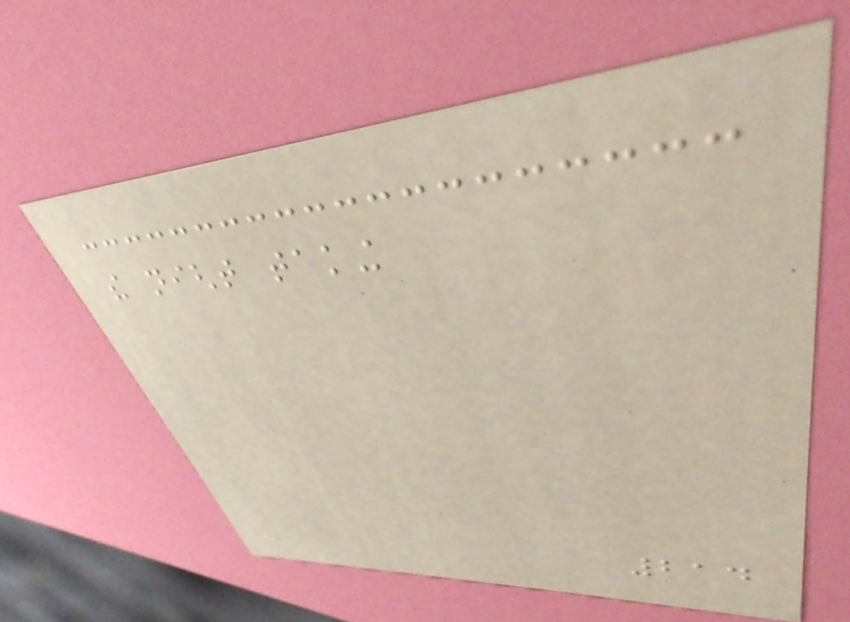the night taking
214
